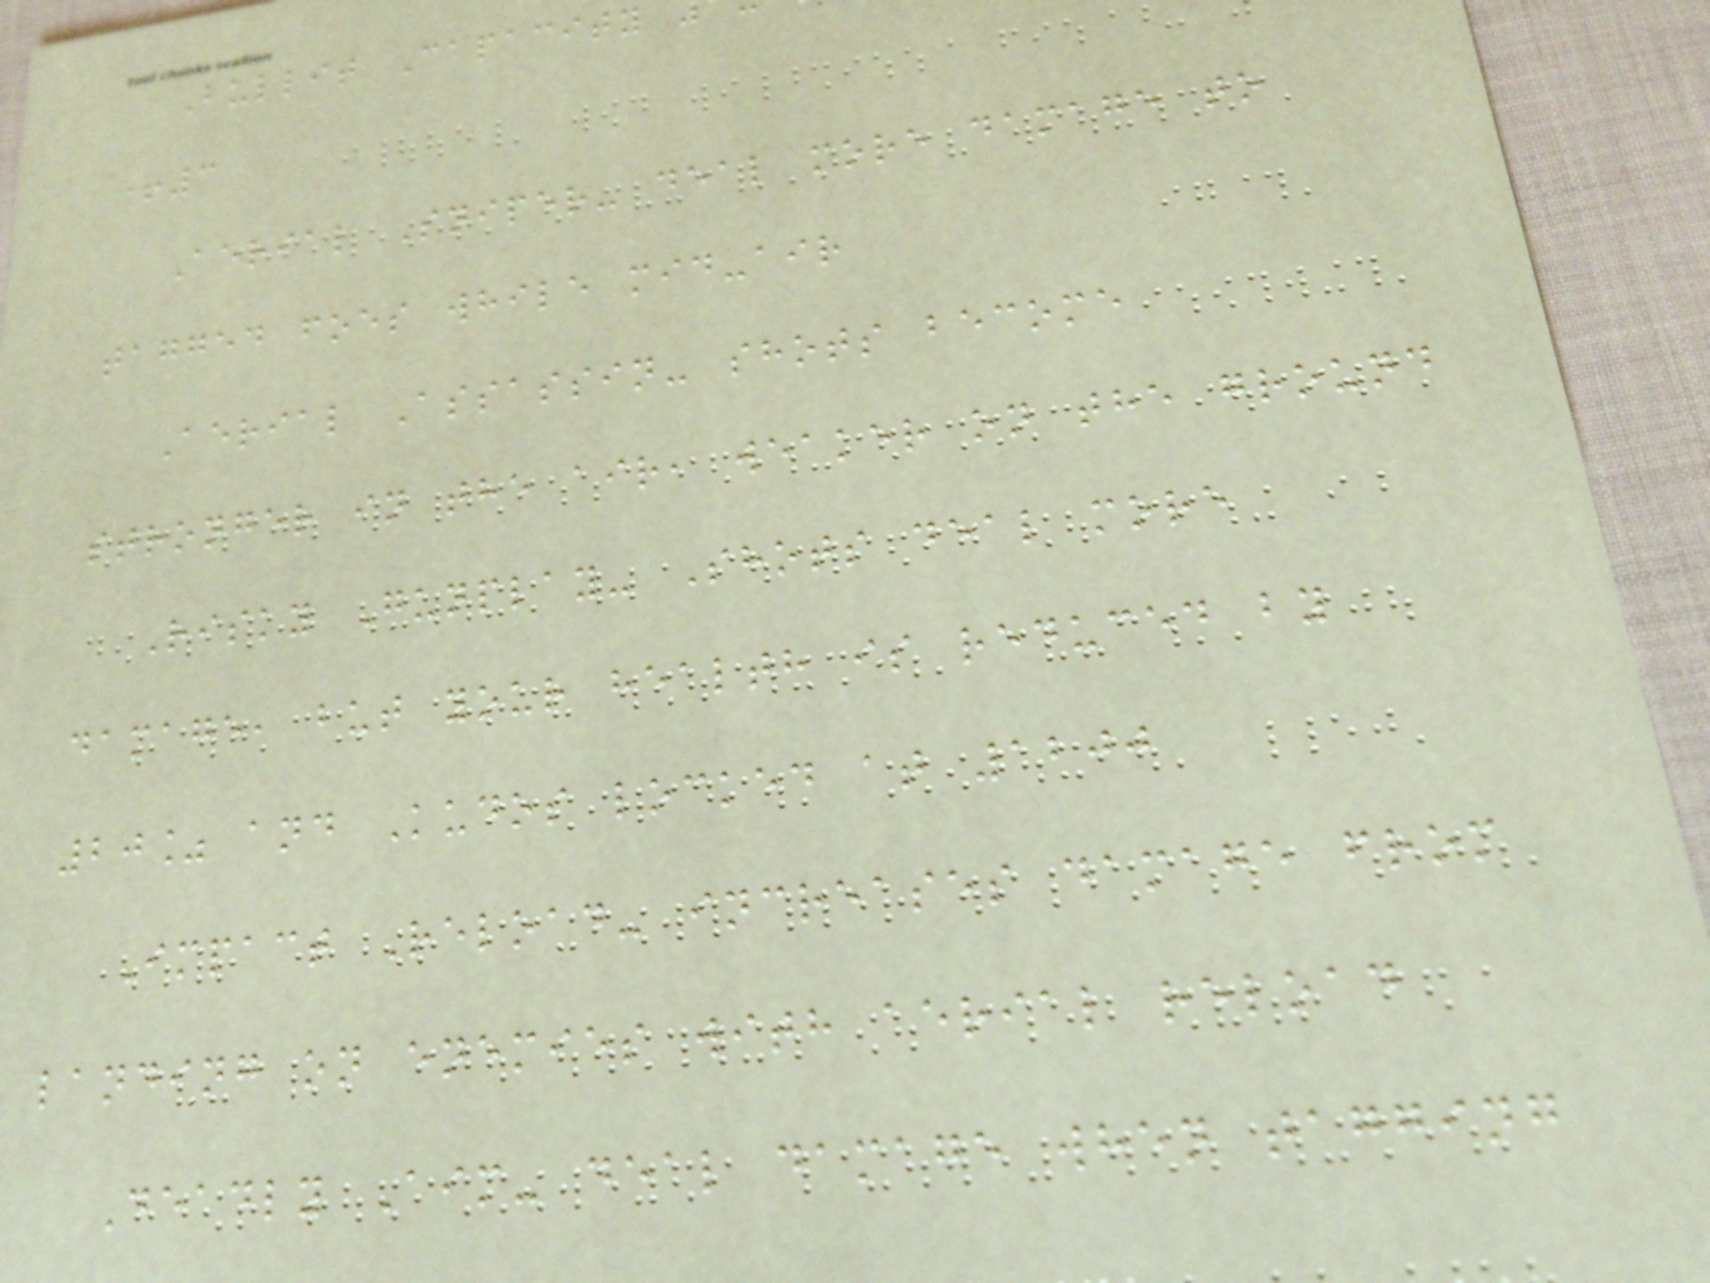Bullit Capacity
+3
Aerial Sniper- deal more damage to
tagged foes while mid-air
Aerial Assassin- shots become
stronger in the air, weaker on the ground
Risky Gunplay- Shots deal more
damage, but your health is reduced by
20% and Kudos locked at 1200
Impact Reload- increases damage from
landing on enemies with aerial reload
Deadly Aim- deal damage when tagging
